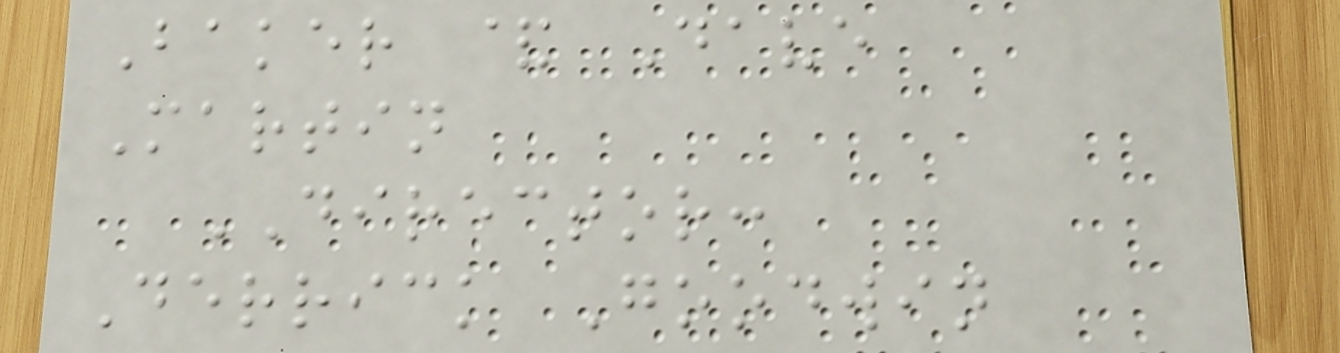Baker & Dave
Martin
DIRECTOR:
Derrick Goodwin
